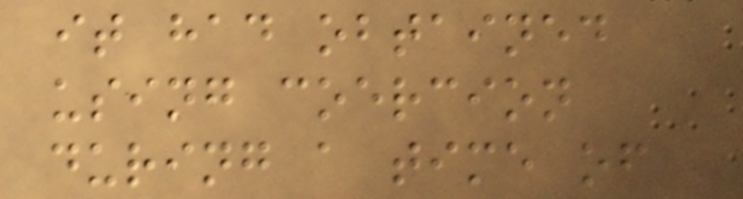it had obtained
using coercion
during a time of
